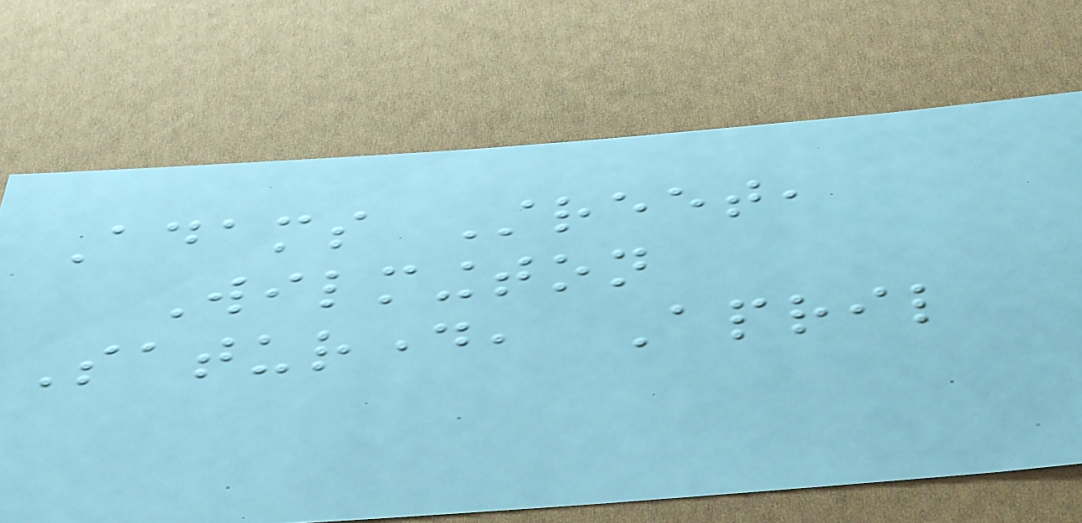Adams Street,
Wilmington
Saturday, April
